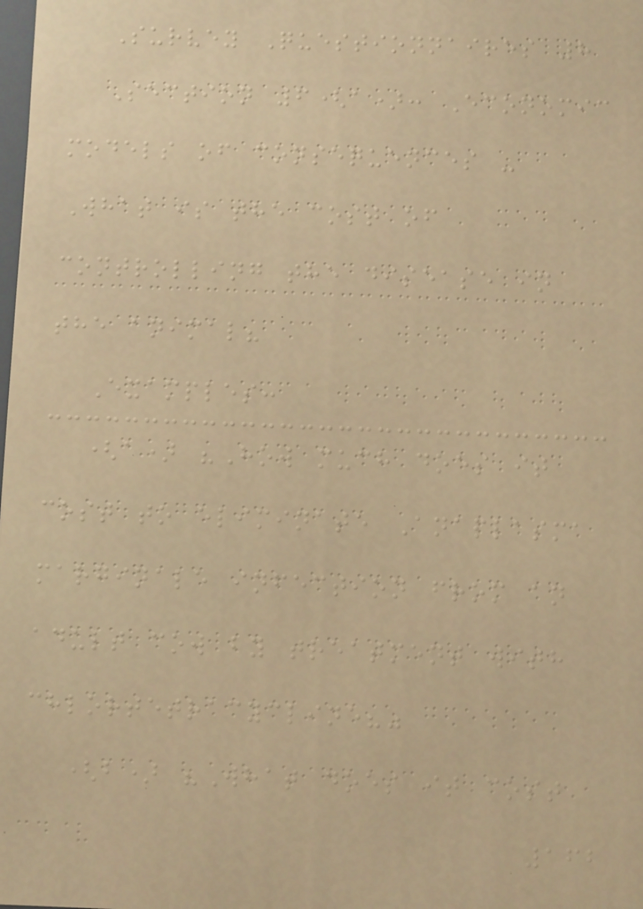Survey Questionnaires 8
Section 6(a): Economic
models of consequences -
What is the cost of
controlling the disease in
the animal?
Examples:
(a) "How much does it
cost to eliminate Anaplasma
marginale infection from an
adult cow by treatment with
chlortetracycline?"
(b) "What does it cost
162
